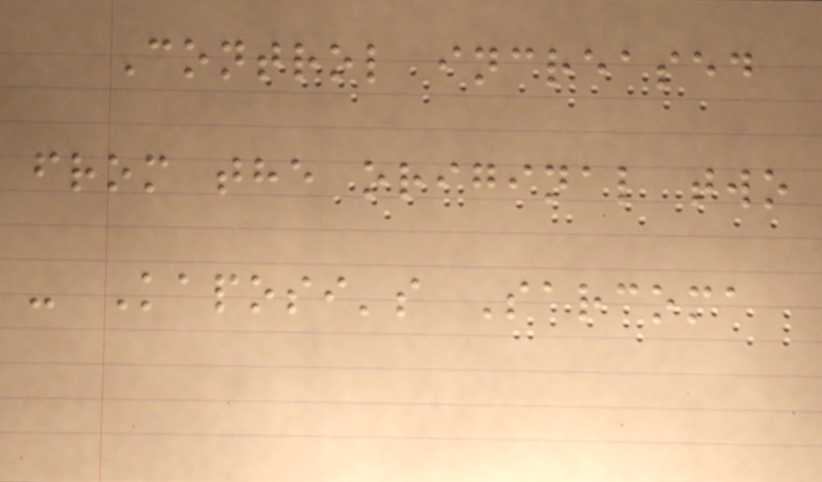Control increased
from the original two
- Kaposi's Sarcoma
